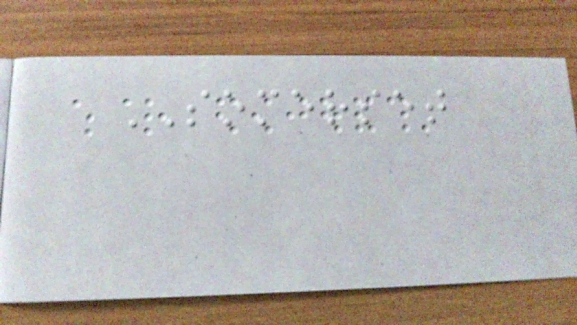SOMERSET
